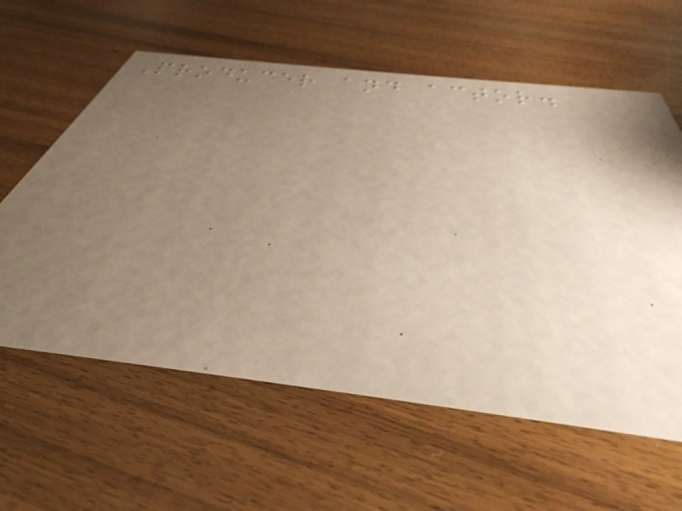Producer and actor.
